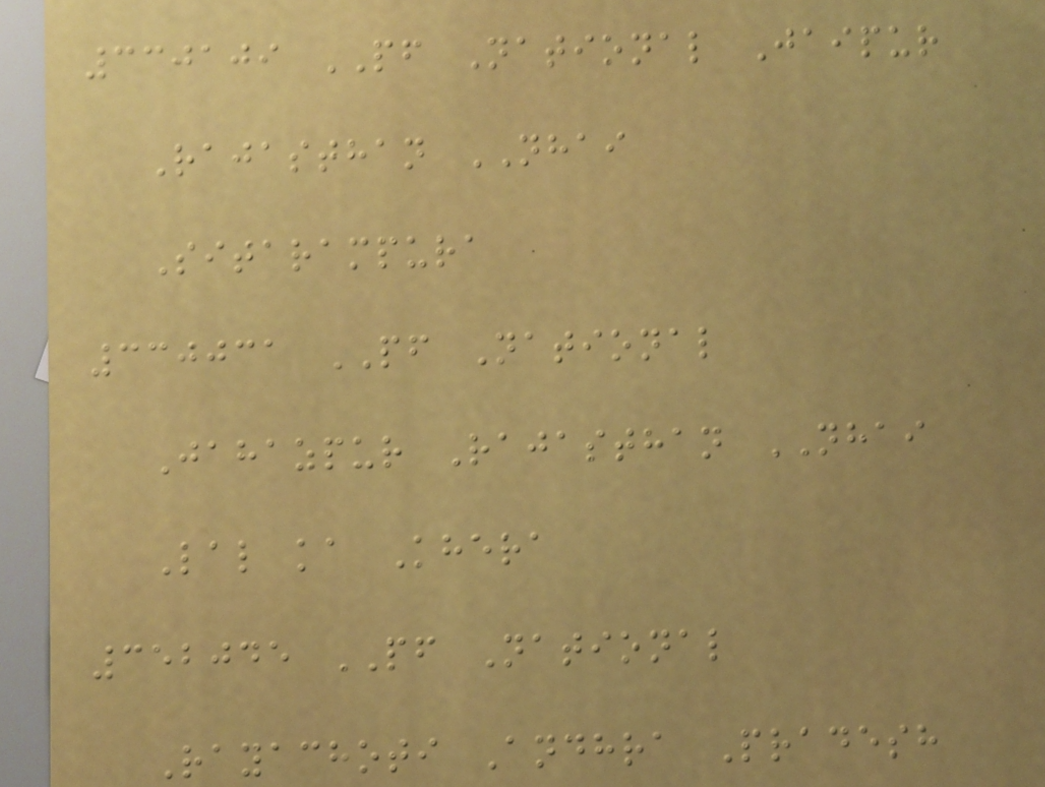330109 PF National Jaipur
Rajasthan NHAI
Sitarampura
330031 PF National
Jahazpur Rajasthan NHAI
Lal ka Khera
352045 PF National
Rayachoti Andhra Pradesh
